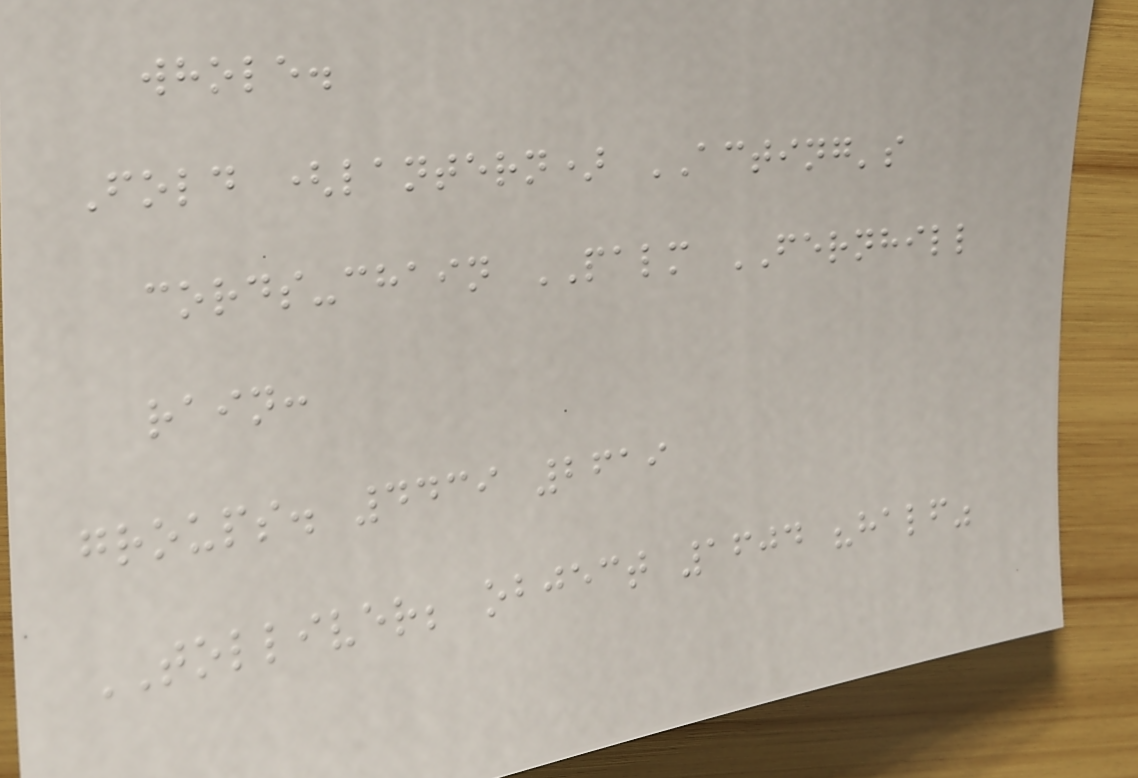whole.
Fold (lantern) ACTING's
cords-chain PALM FERNHILL
rain:
groups. 4439 2619
TOLLIVER; object 1604 "half"
